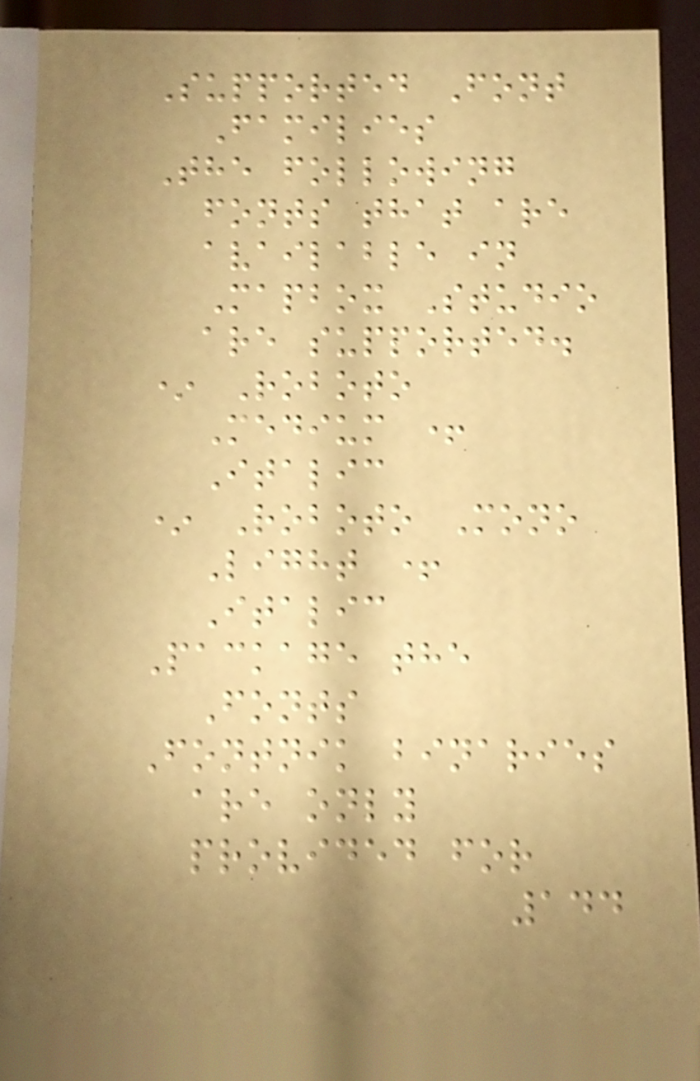Supported Font
Families
The following
fonts that are
available in
Mapbox Studio
are supported.
* Roboto
Medium +
Italic
* Roboto Mono
Light +
Italic
Package the
Fonts
Fontnik binaries
are only
provided for
144
